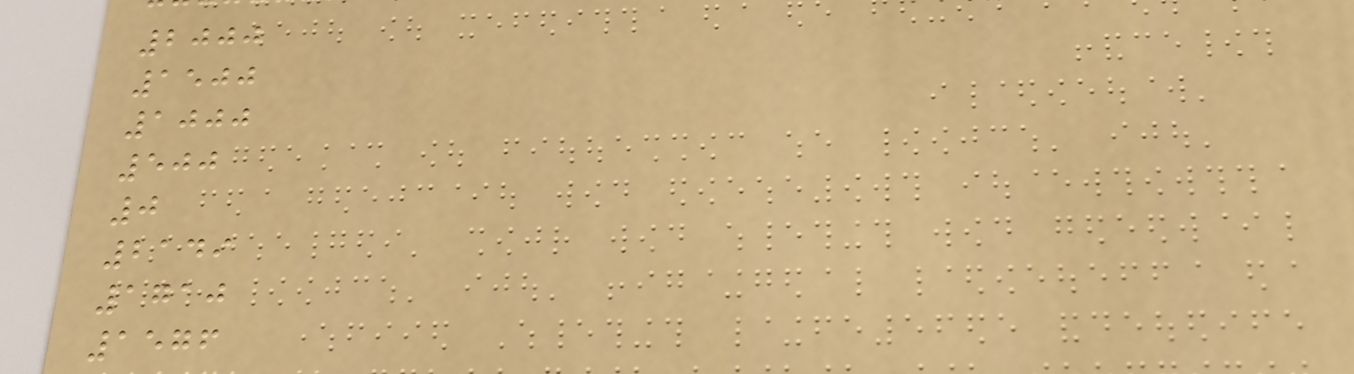2000
1500
1000
500
0
2149
1710
1576
